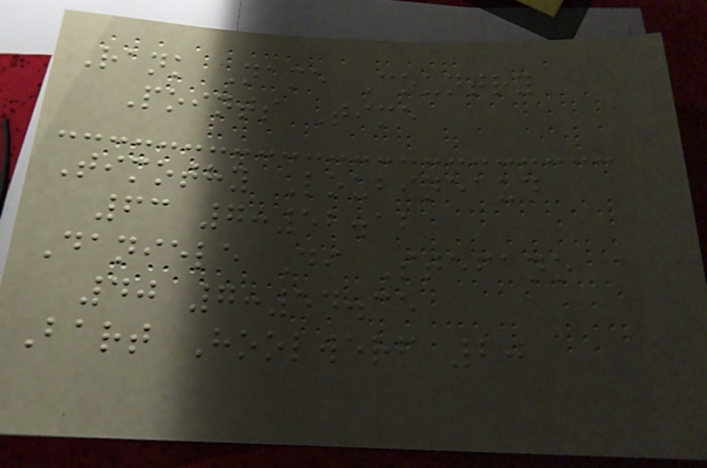Rank Name Country
Points Time
Timothy Loubineaud
63 7:52.12
Daniele Di Stefano
40 7:54.35
Bart Hoolwerf 20
